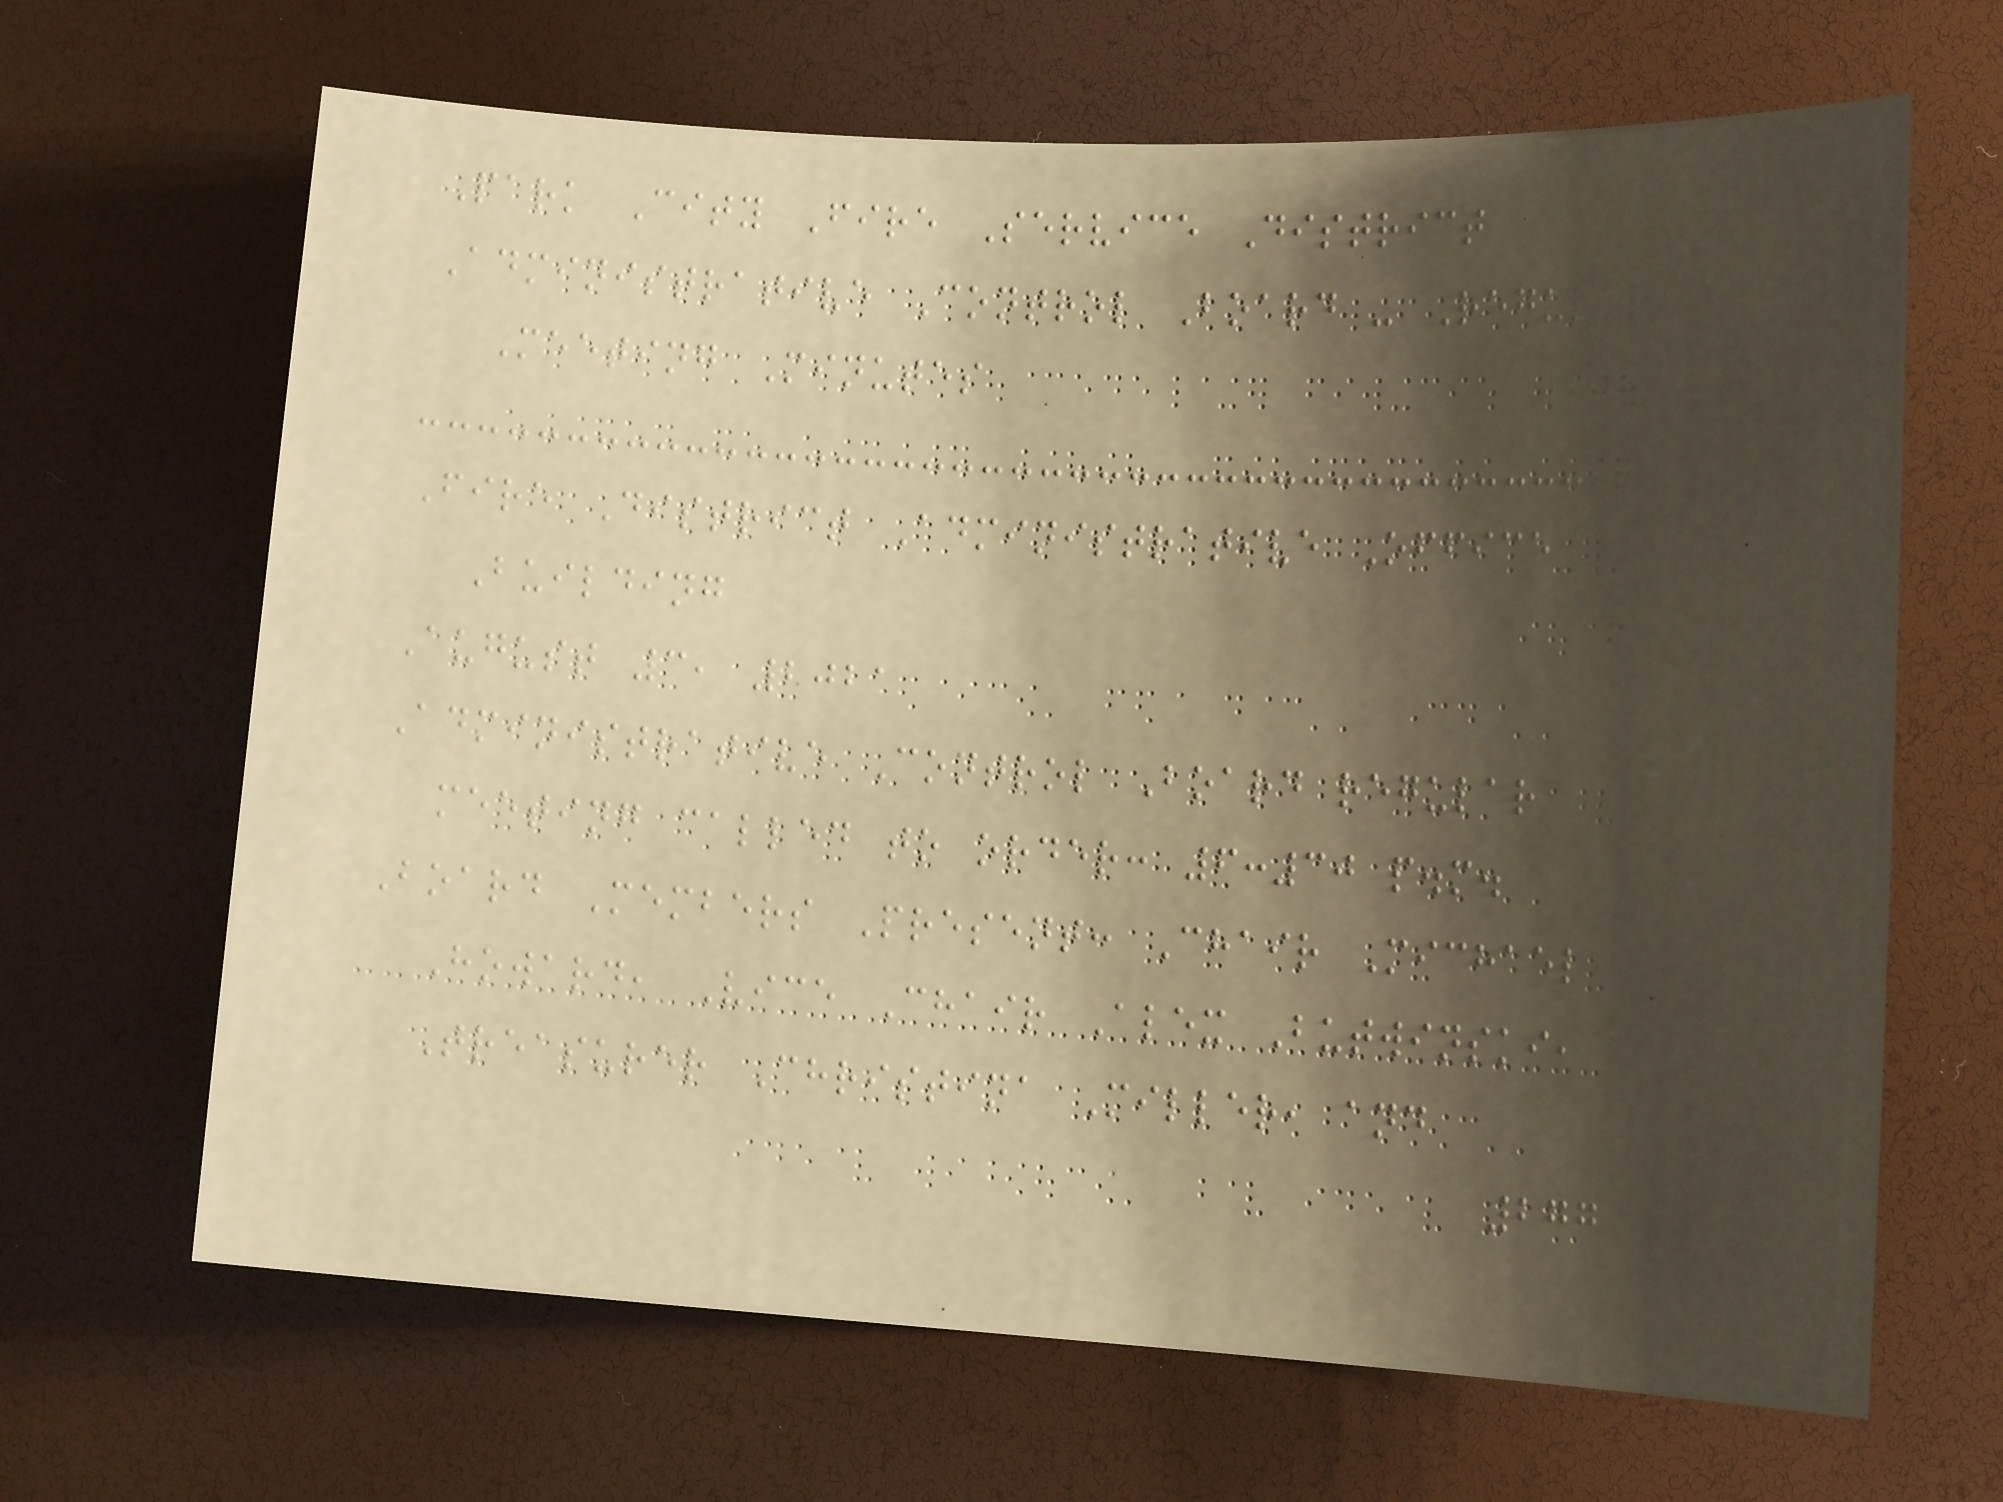Park City Fire Service District
Administrative Control Board - Regular
Meeting Minutes
Fire District Administrative Office
Building
August 3, 2021
Administrative Control Board regular
meeting called to order: 6:30 p.m.
Board Members Present: Chair Michael
Howard, Vice Chair Alex Butwinski,
Treasurer Christina Miller, and
277
